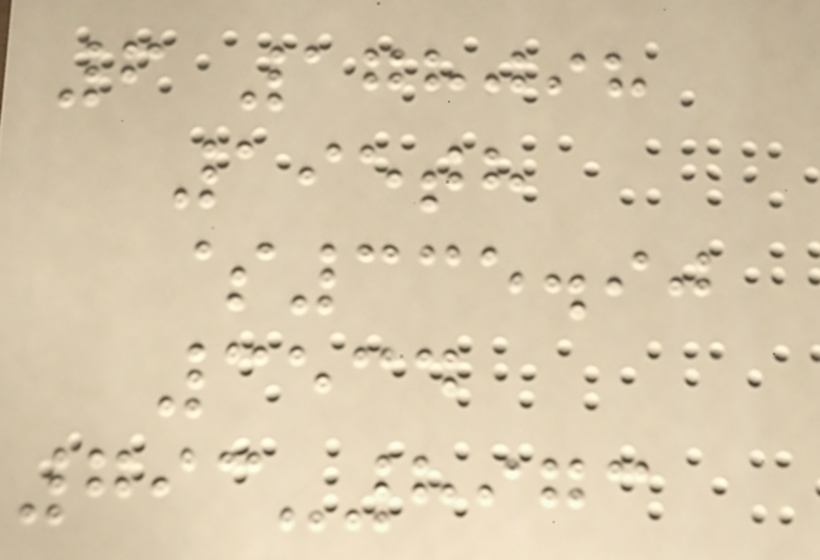6 178098
195th
$335.90
3534
793-8973
